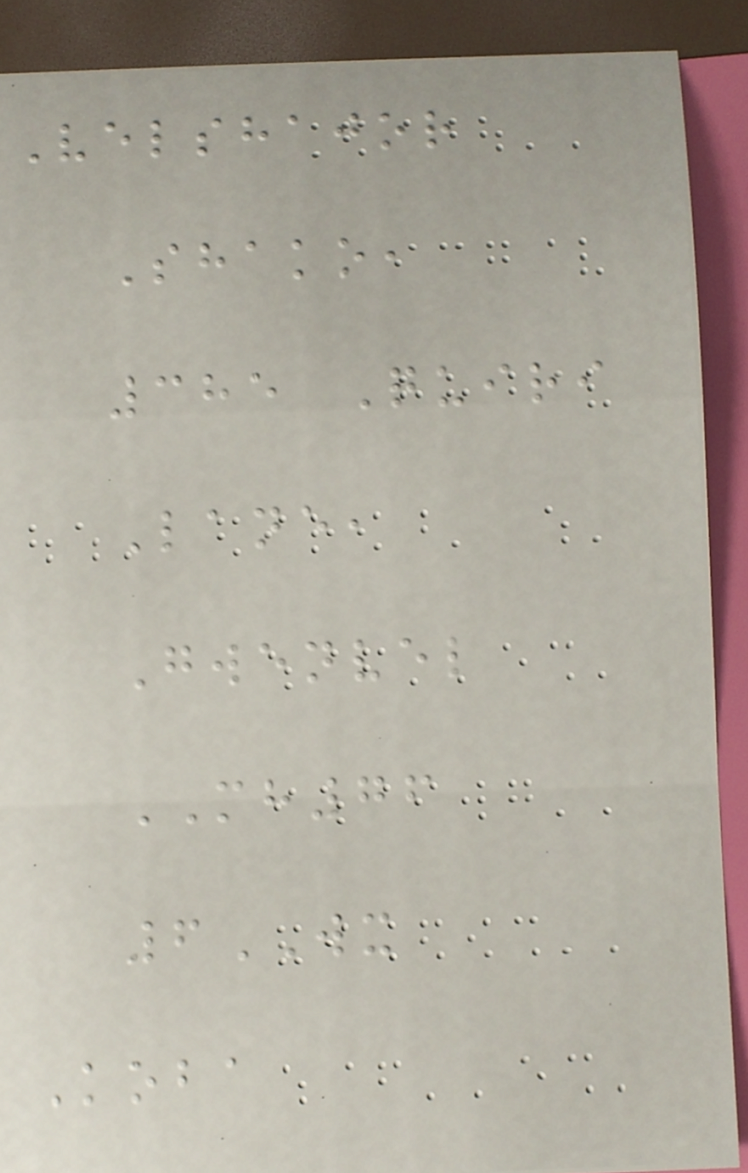Velshajor
Shako,
385 Quiri
Lane,
Gwenvel
MH76
6WX
Koba
